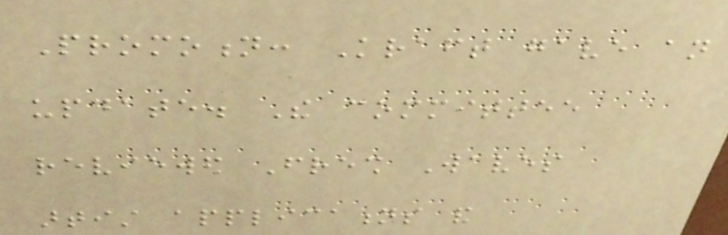Promotion: Kraft gave an
update. The committee
reviewed Fresh Waves
artist applications and
